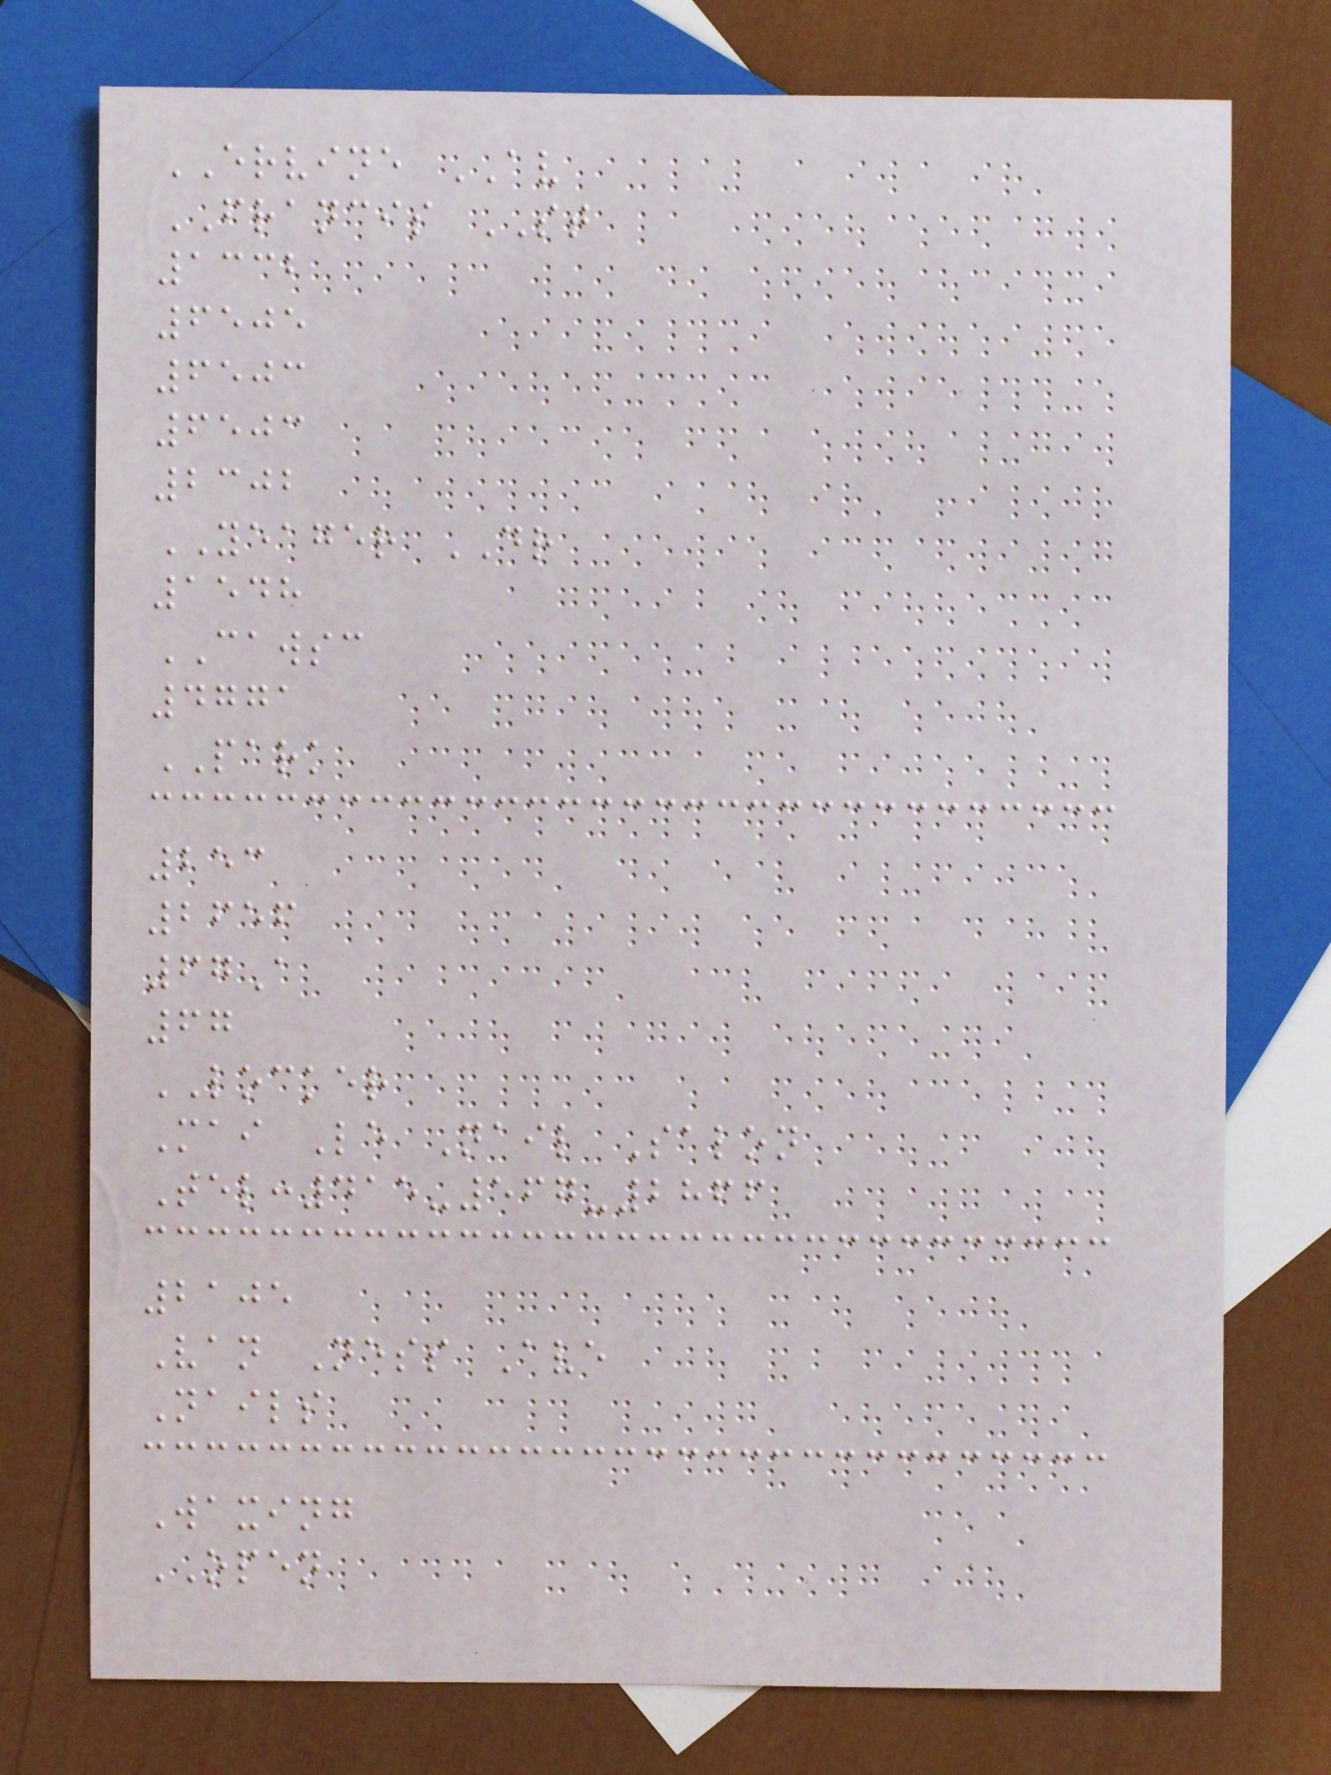ERVINE AV
FRANCIS ST
1332
6505
6503
6503
2302
YEAGER DR
1548
CAWSC
4771
PARK
253
2656
67A
67
LOCKER
Mai Le Nail Salon
Tel:415-567-2866
2105
Van Ness Ave
Nails
Waxing
OPEN
